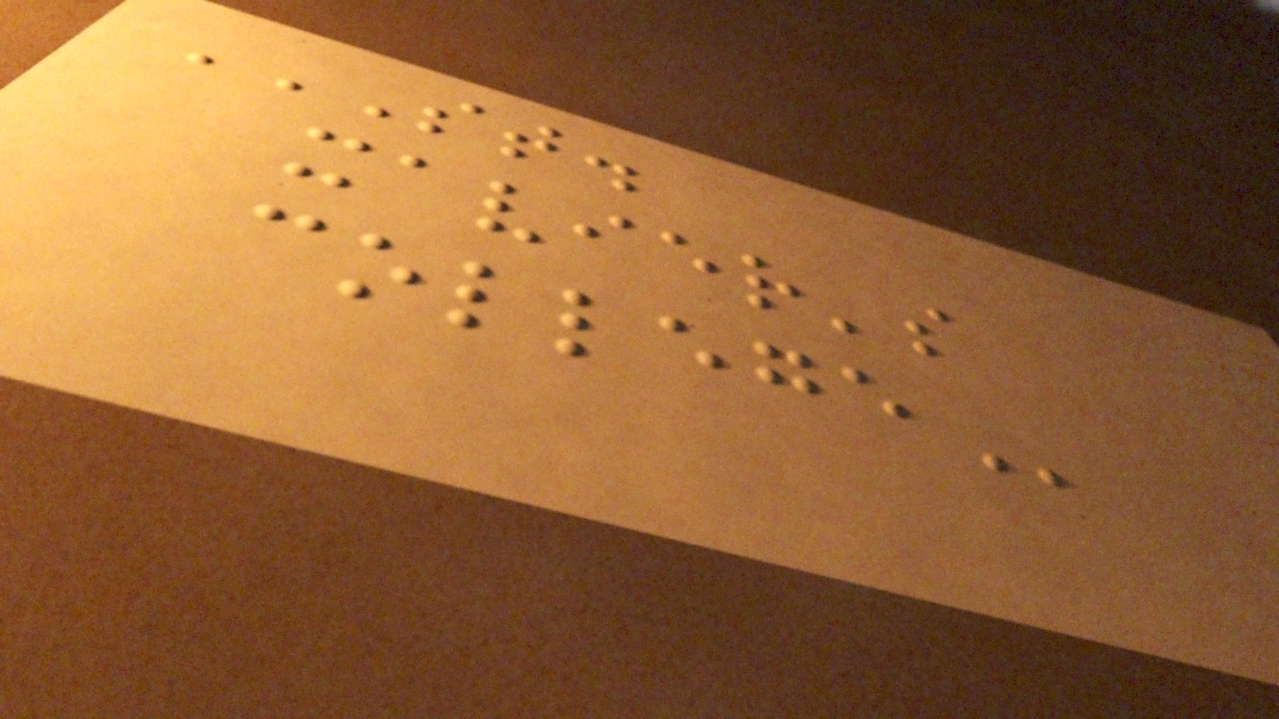ST.
XAVIER'S
COLLEGE
